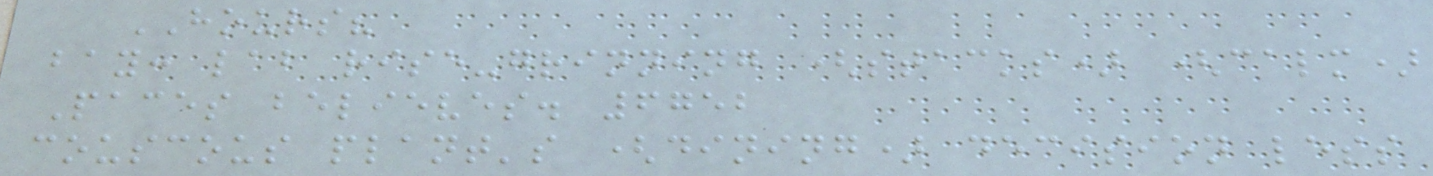HOURS?
bay: lab rise-grinning (stacks) (calm)
Paces believes. 6752
couscous plant's (dining) decision less
